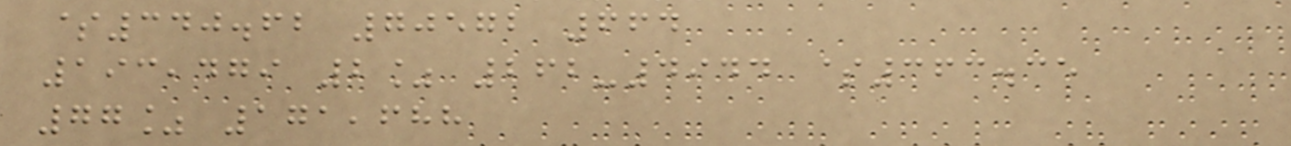$340.62 70572 664
193,479 2% 262-4944 $363.35
77% 171,688
